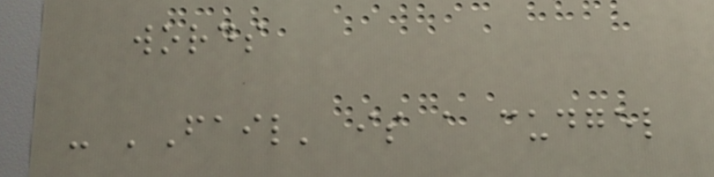words
- 'Fail' is a cudgel
